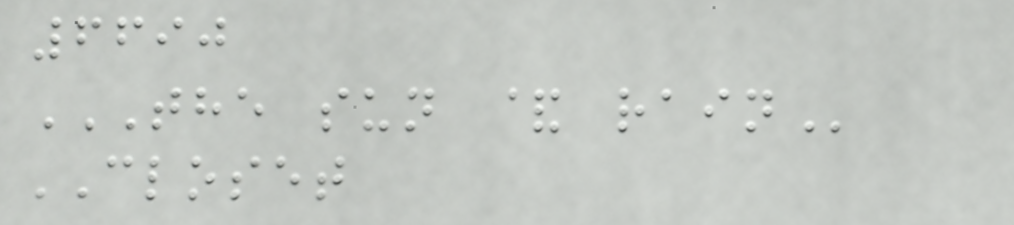6690
THE SUN & RAIN
CLOSET
